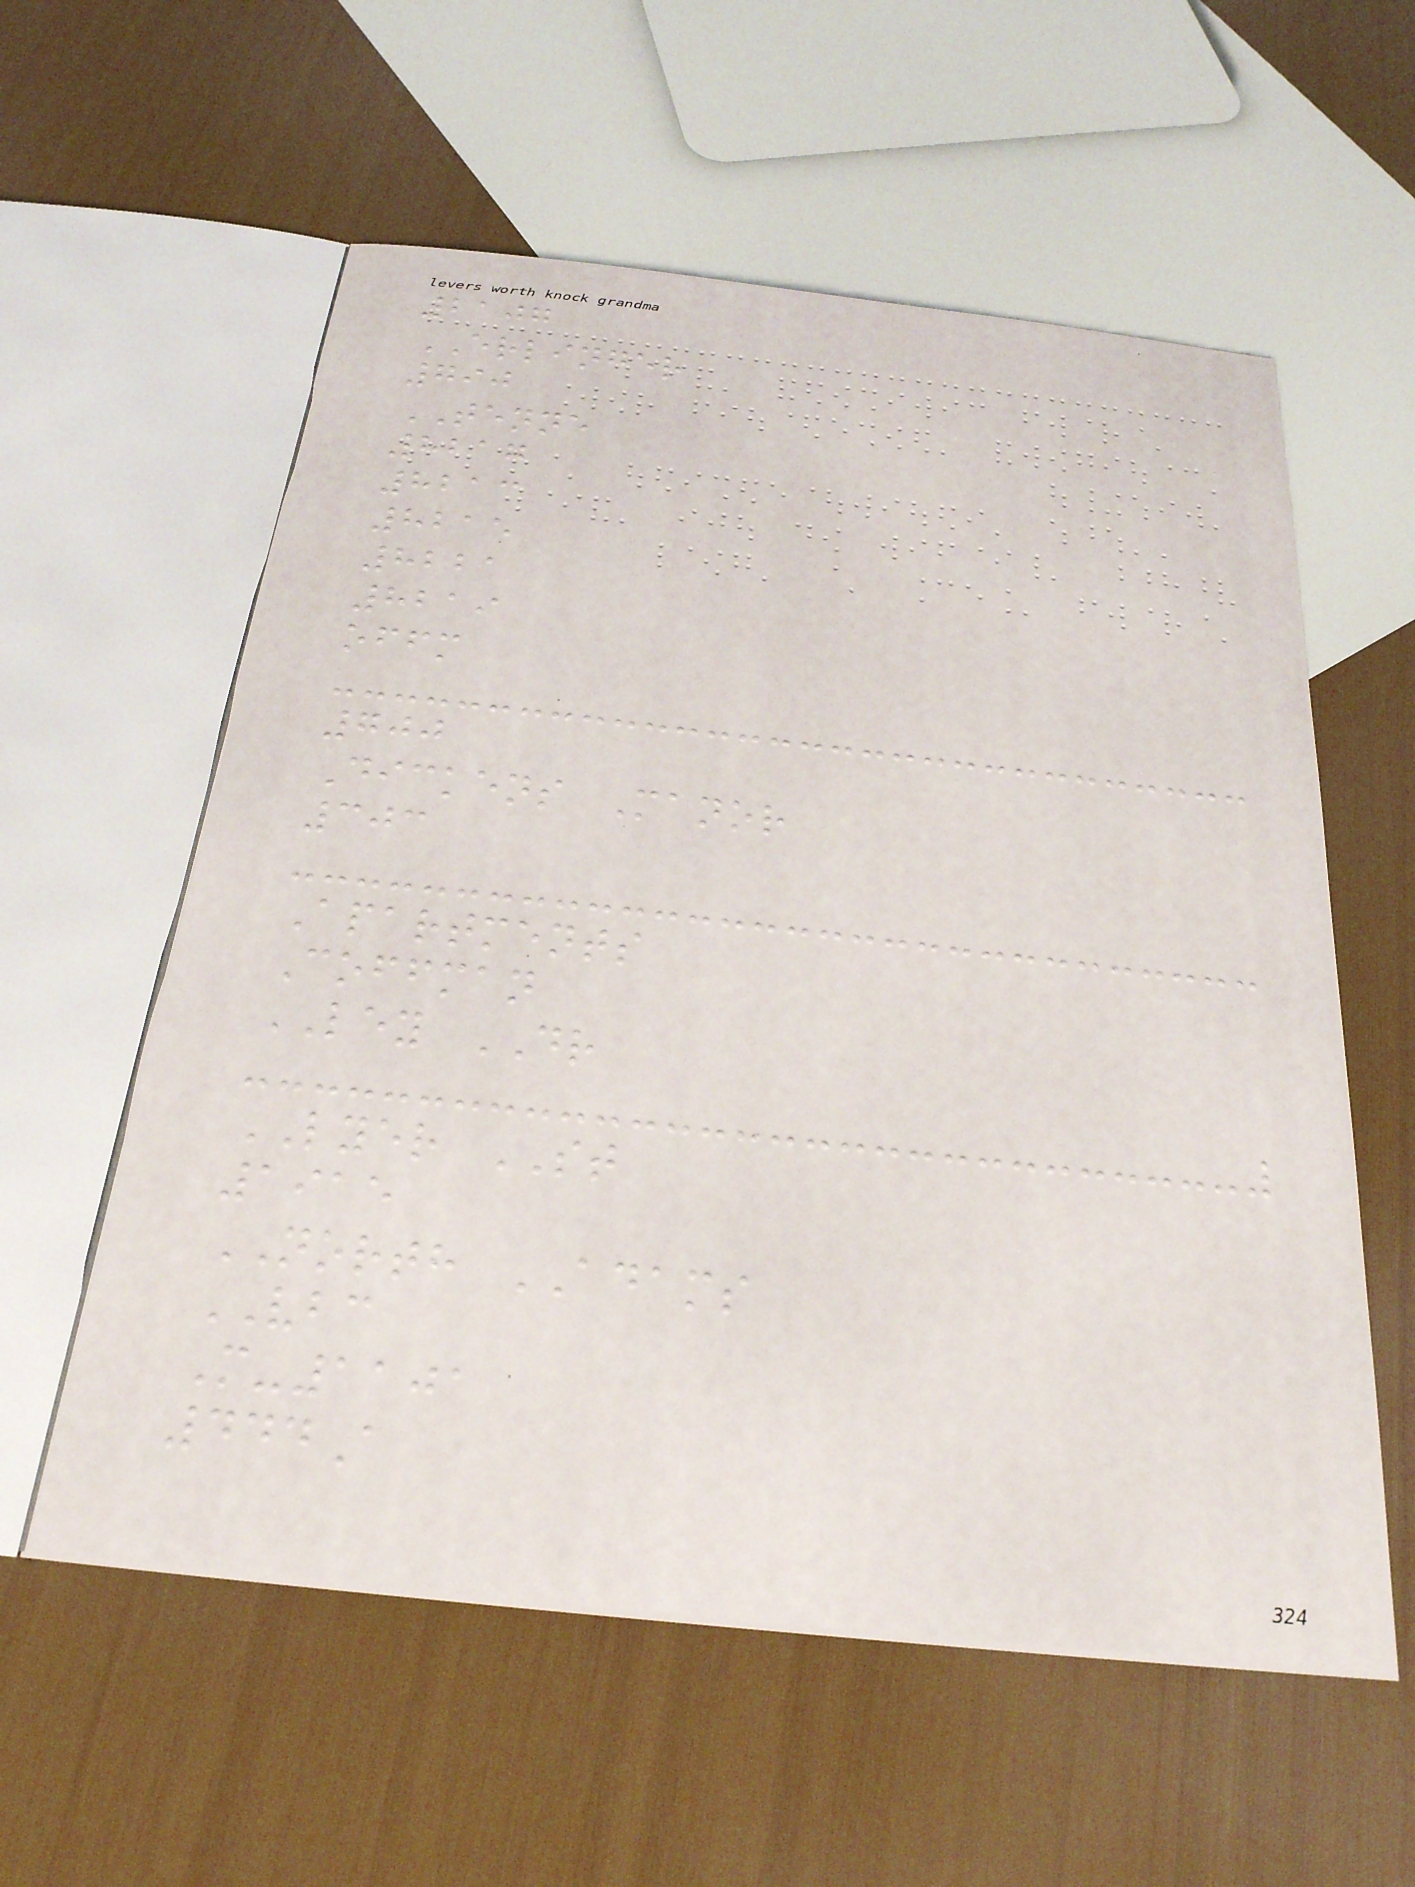2107
ERLINGER
790
TENNE
8217
8213
8215
8221
8219
offm
700
Dickens Manor
303
Apartments
Coffman
LEY DR
LYER ST
1915
NORTH ADAMS
VBC
M-1101
444A
